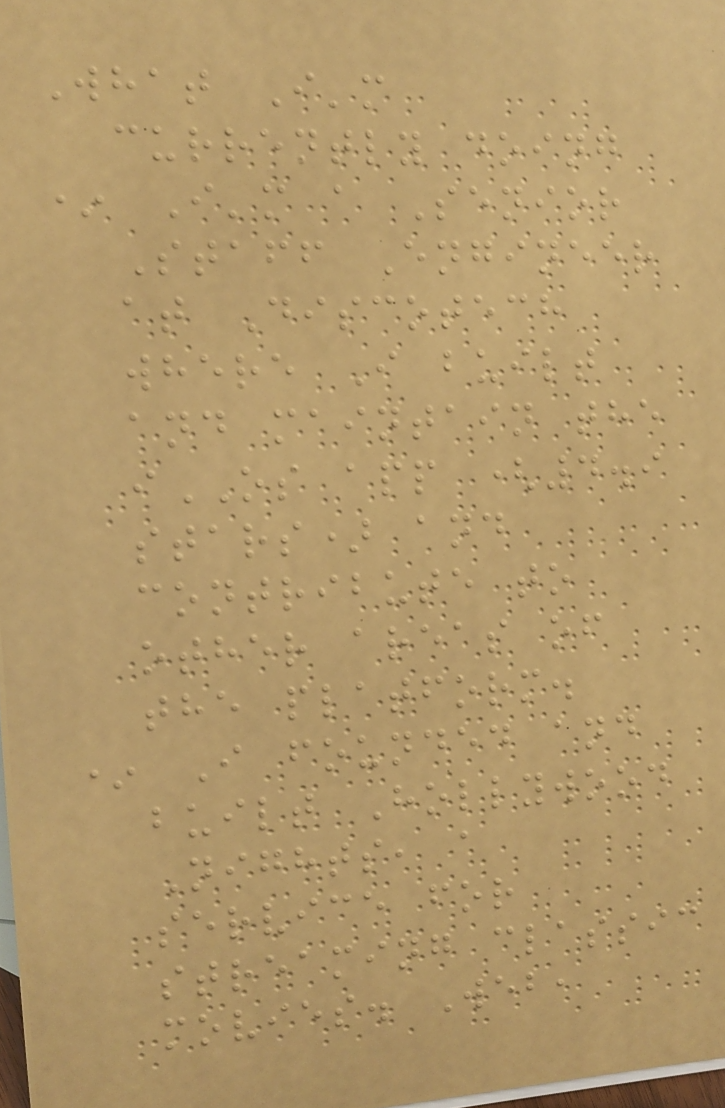What I'm
currently doing
* I'm a Senior
Staff Engineer
at Discotech
where I built
and maintain the
iOS app (4.9
stars) and
contribute to
other areas of
the platform.
* I founded and
built Hollywood
Nights, a
service for
streaming classic
movies. Web,
